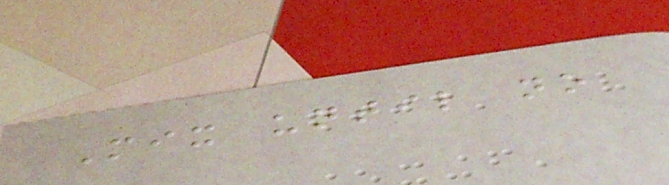Mix until no
